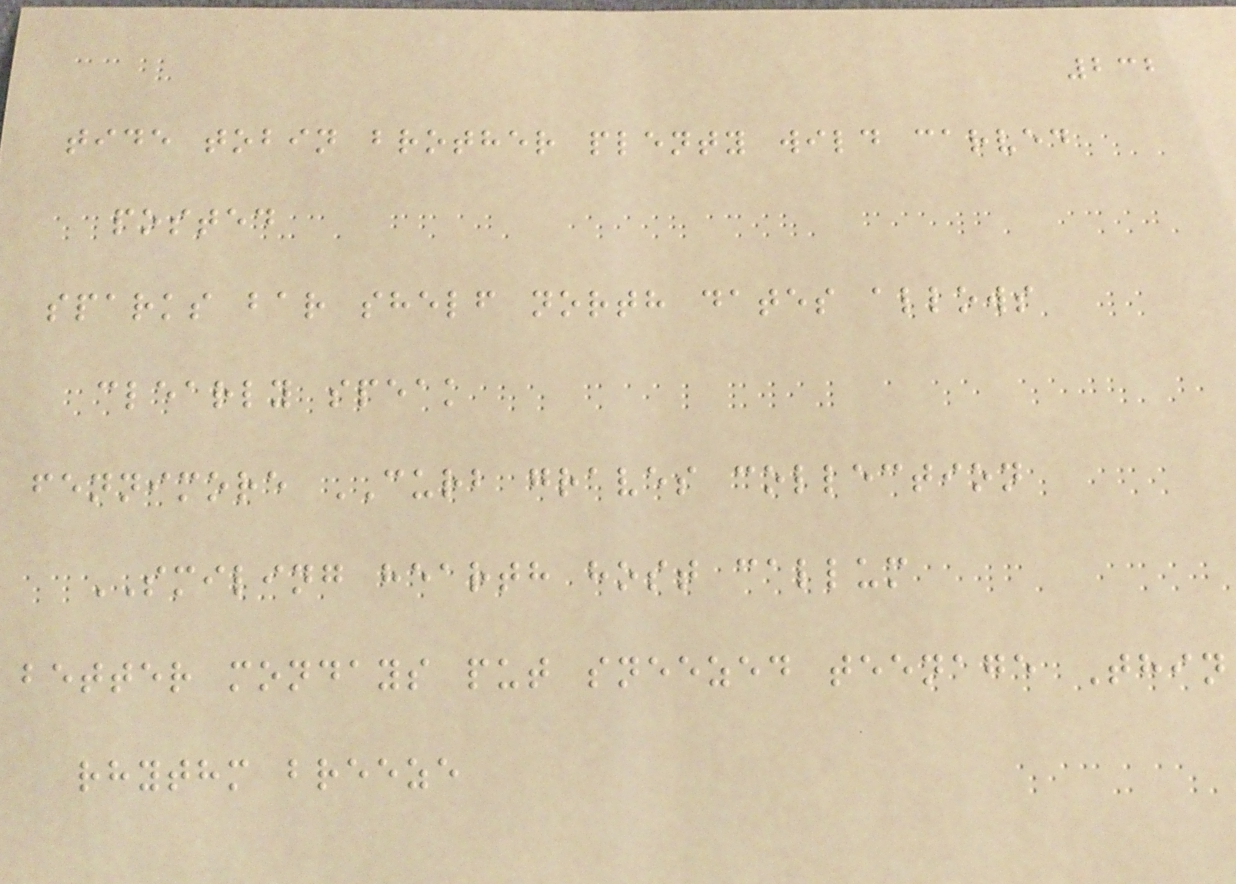232
tide tobin brother plenty wild carved
posted
sparks bar shelf north dates allows
clearly speak
fennimore CURB graves collection
SMILING hearth host callum
better mondays put sneezed teenage Thin
rhythm breeze
